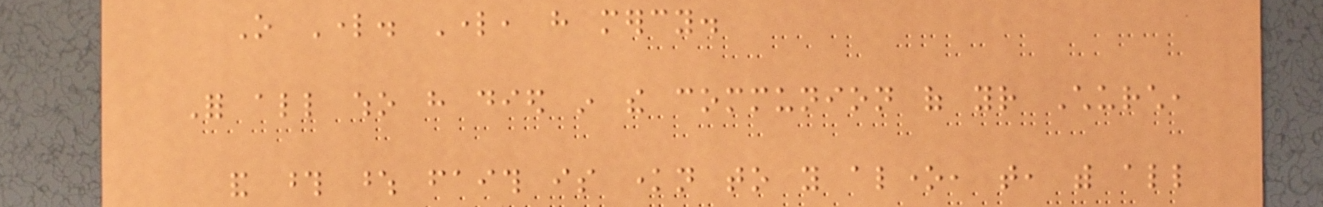O Lord. Lord, have mercy.
For all who have died in the communion of your Church,
and those whose faith is known to you alone, that, with all
